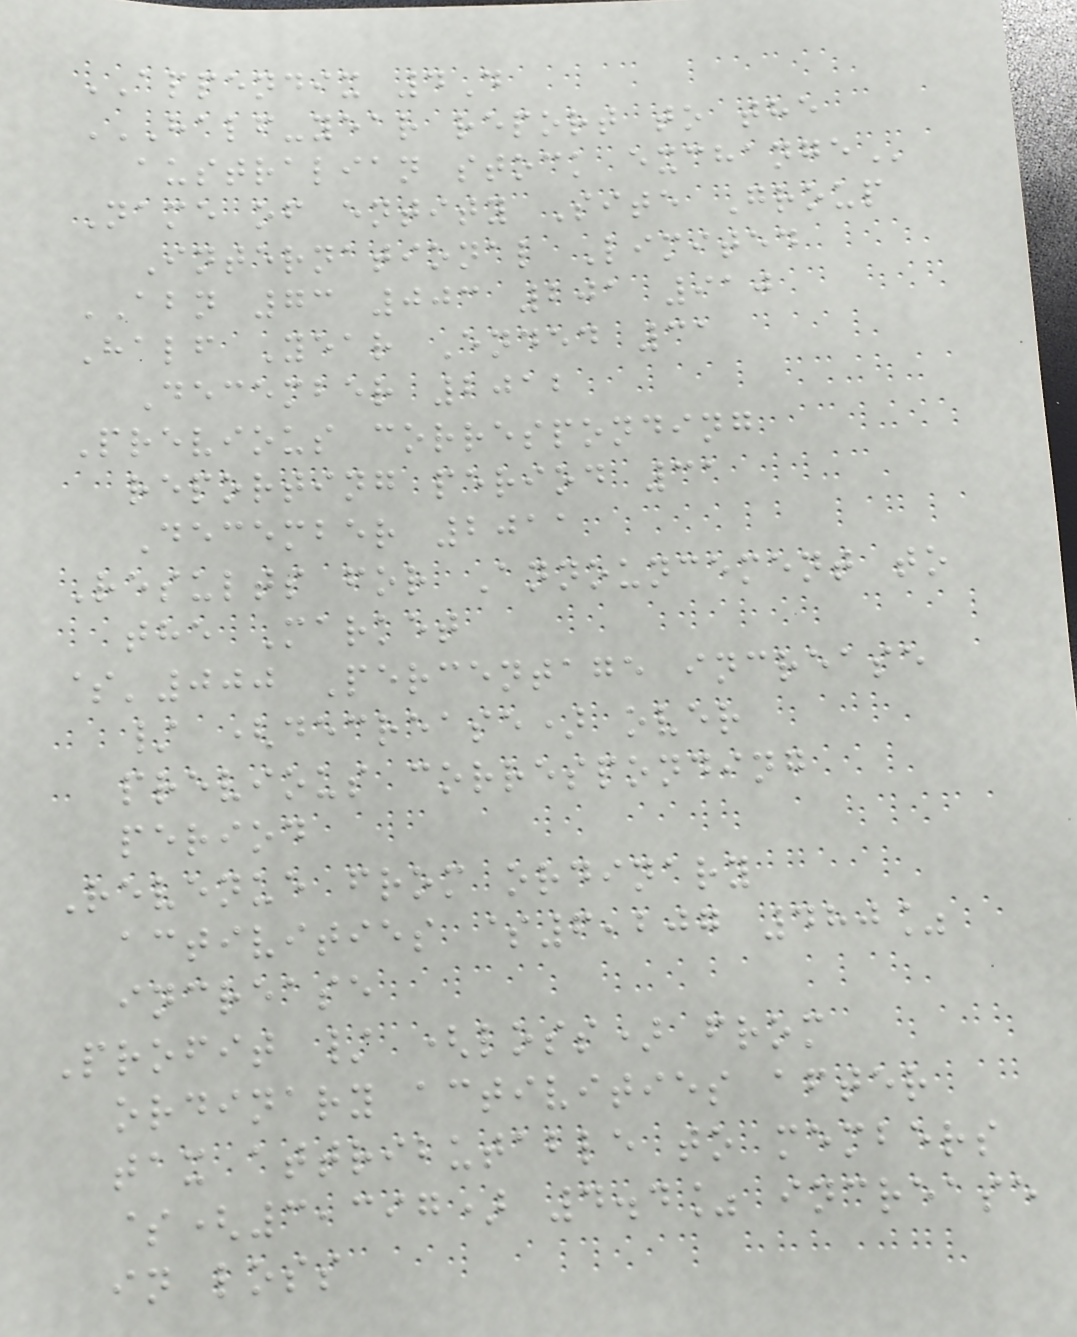APPENDIX 4D
HALF-YEAR REPORT TO THE
AUSTRALIAN STOCK EXCHANGE
Name of entity Site Group
International Limited
ABN 73 003 201 910
Half Year Ended 31
December 2012
Previous corresponding
reporting period 31
December 2011
Results for Announcement to
the Market
$'000 Percentage increase
/ (decrease) over
previous corresponding
period
Revenue from ordinary
activities $6,207 480%
increase
Profit / (loss) from
ordinary activities after
tax attributable to members
$(3,397) 4.4% increase
in loss
